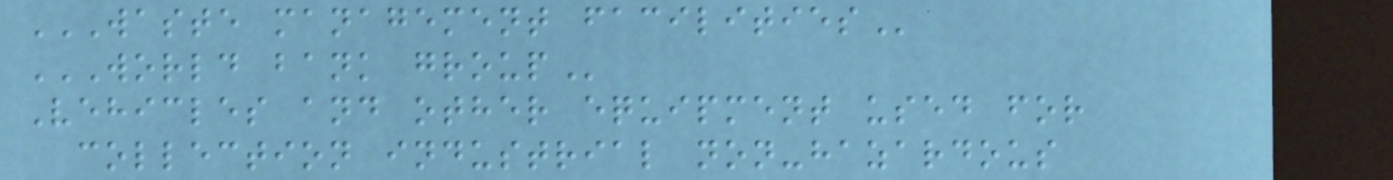WASTE MANAGEMENT FACILITIES
WORLD BANK GROUP
Vehicles and other equipment used for
collection industrial non-hazardous
